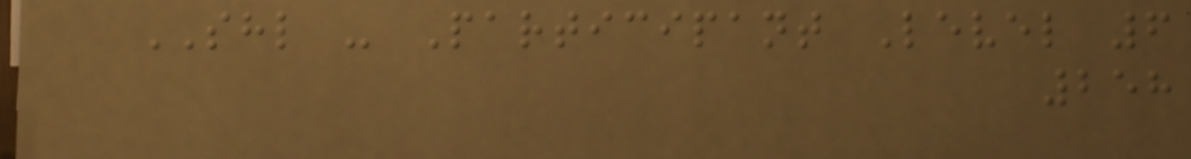SHL - Participant Level 6
258
